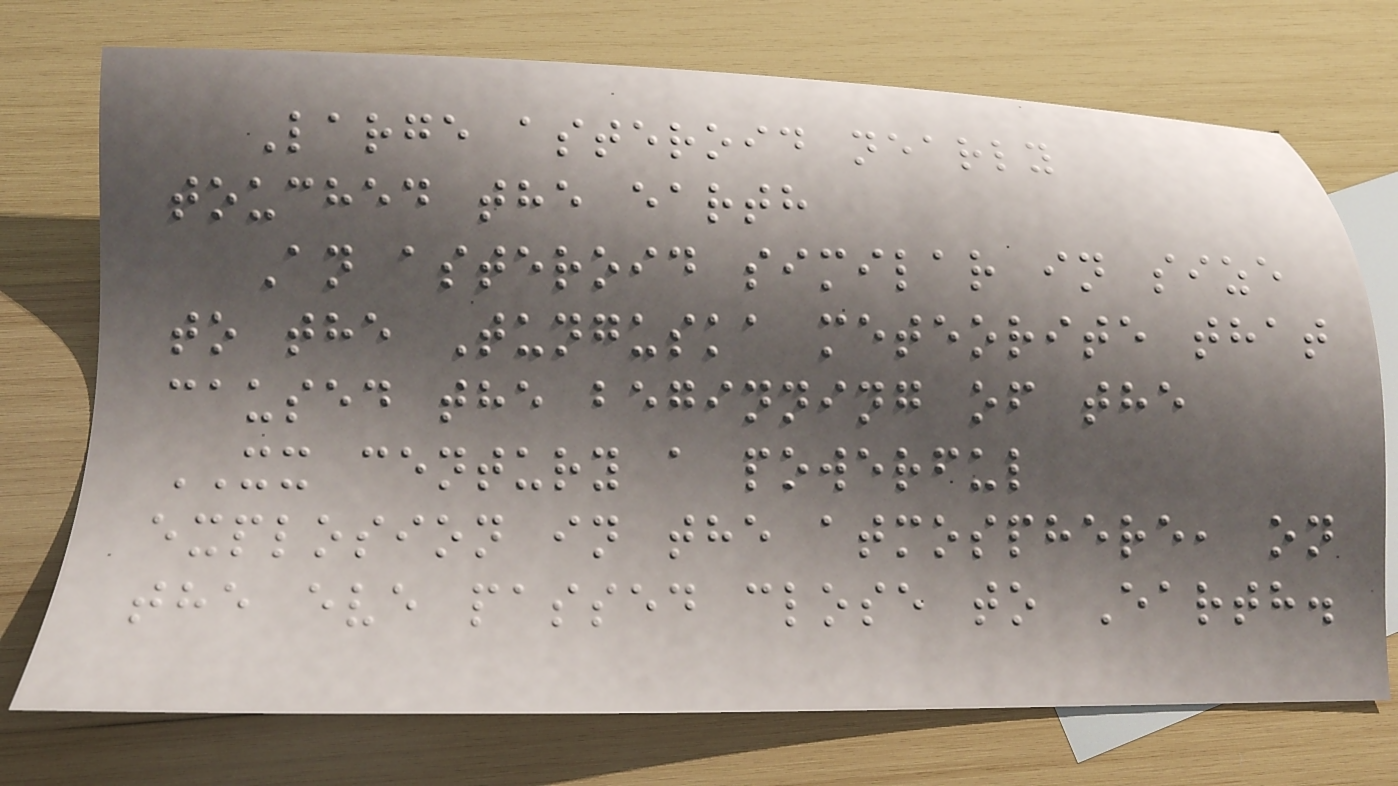Large asteroid nearly
touched the earth
An asteroid similar in size
to the Tunguska meteorite that
caused the beginning of the
XX century a powerful
explosion in the atmosphere, on
the eve passed close to Earth.
